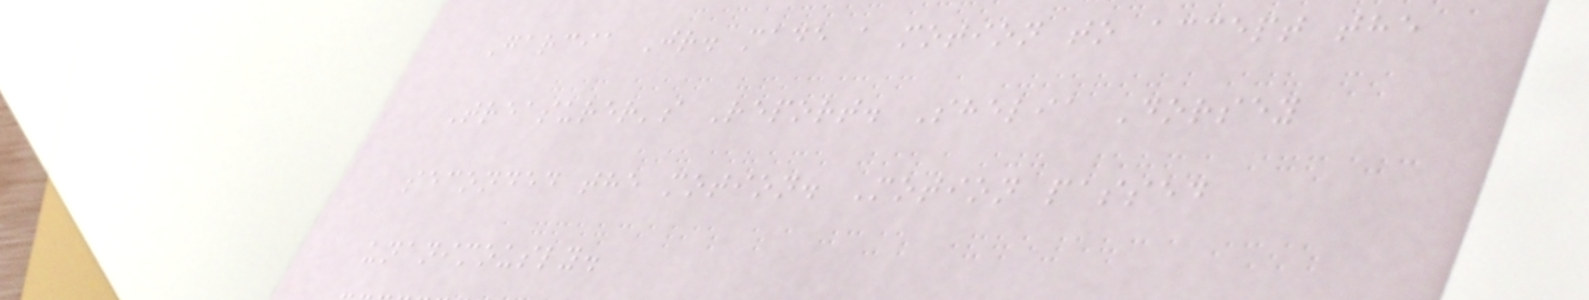Garcia Jr. made a motion to accept the
Treasurer's Report. Shelia Dorsey
seconded the motion. Motion passed
unanimously.
